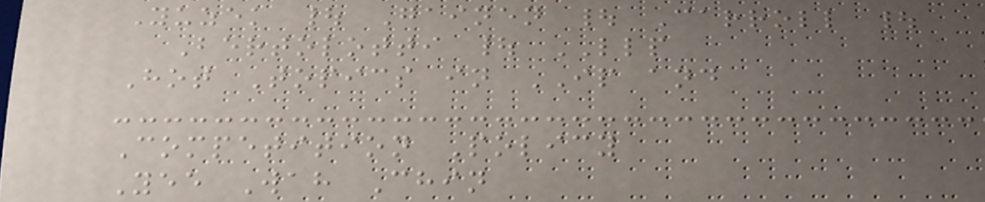Yuzek | Gainen | Carroll |
Bertolotti | LLP
Hot Topics in IP and
Competition Policy
Yee Wah Chin
